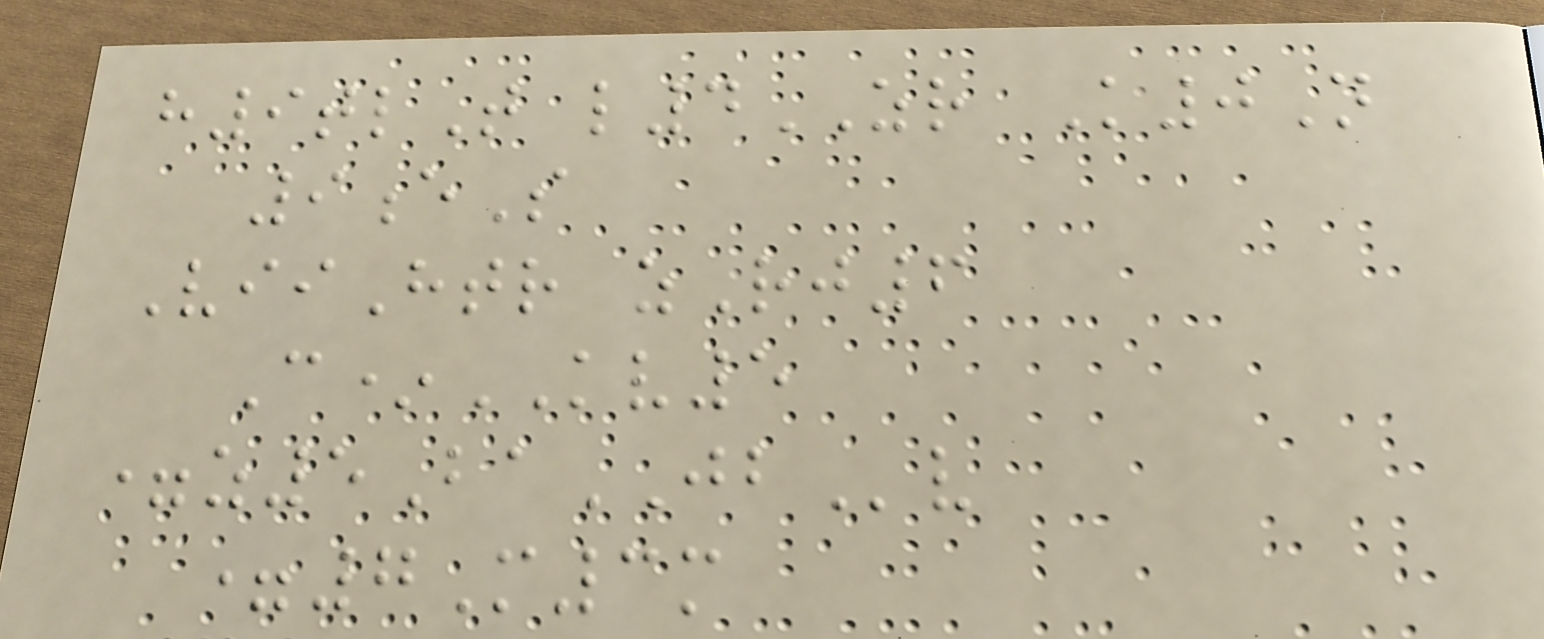h9tlT l4ZR K0N
9eS
ViiHtr zRj6
C*KV5
=z5BaJBv
=7M3m
